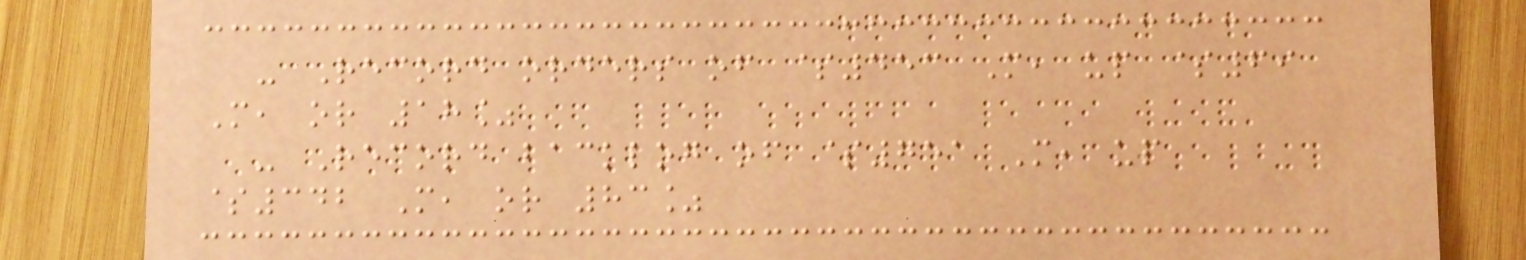- Record orders of $453 M, up $69
M, or 18%
- Record backlog of $751 M, up
$342 M, or 83%
